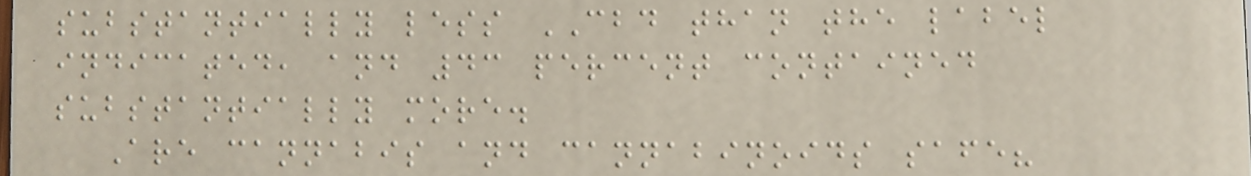substantially less CBD than the label
indicated, and 43 percent contained
substantially more.
Are cannabis and cannabinoids safe?
